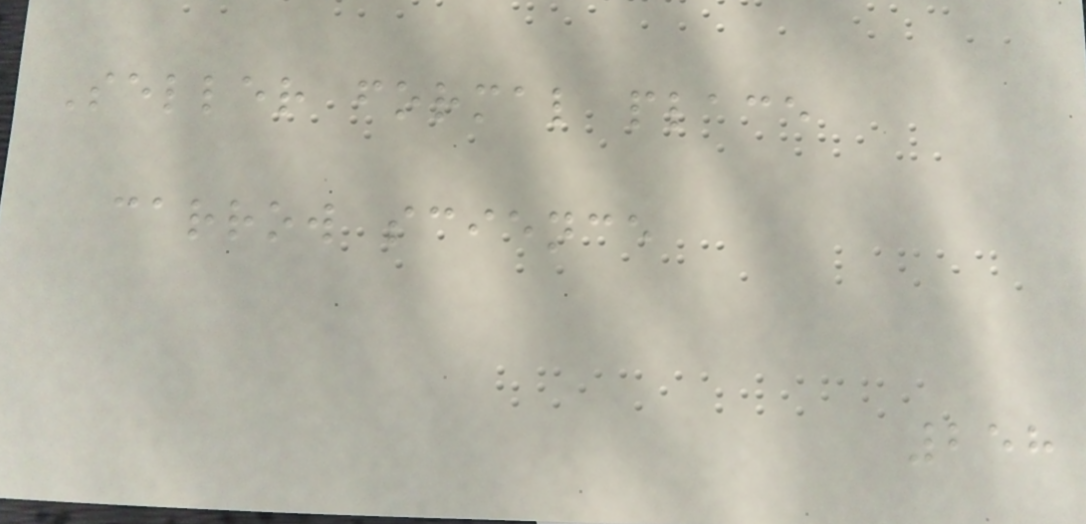Seller formal place
carrow science
258
